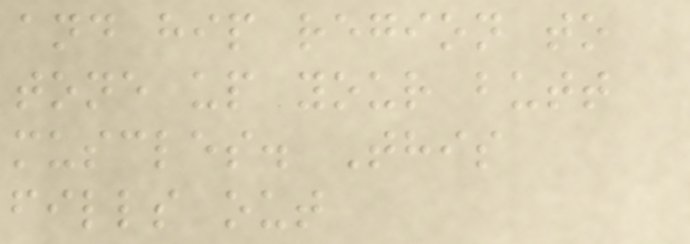and hip region to
tone up your butt
muscles. This
fills out
